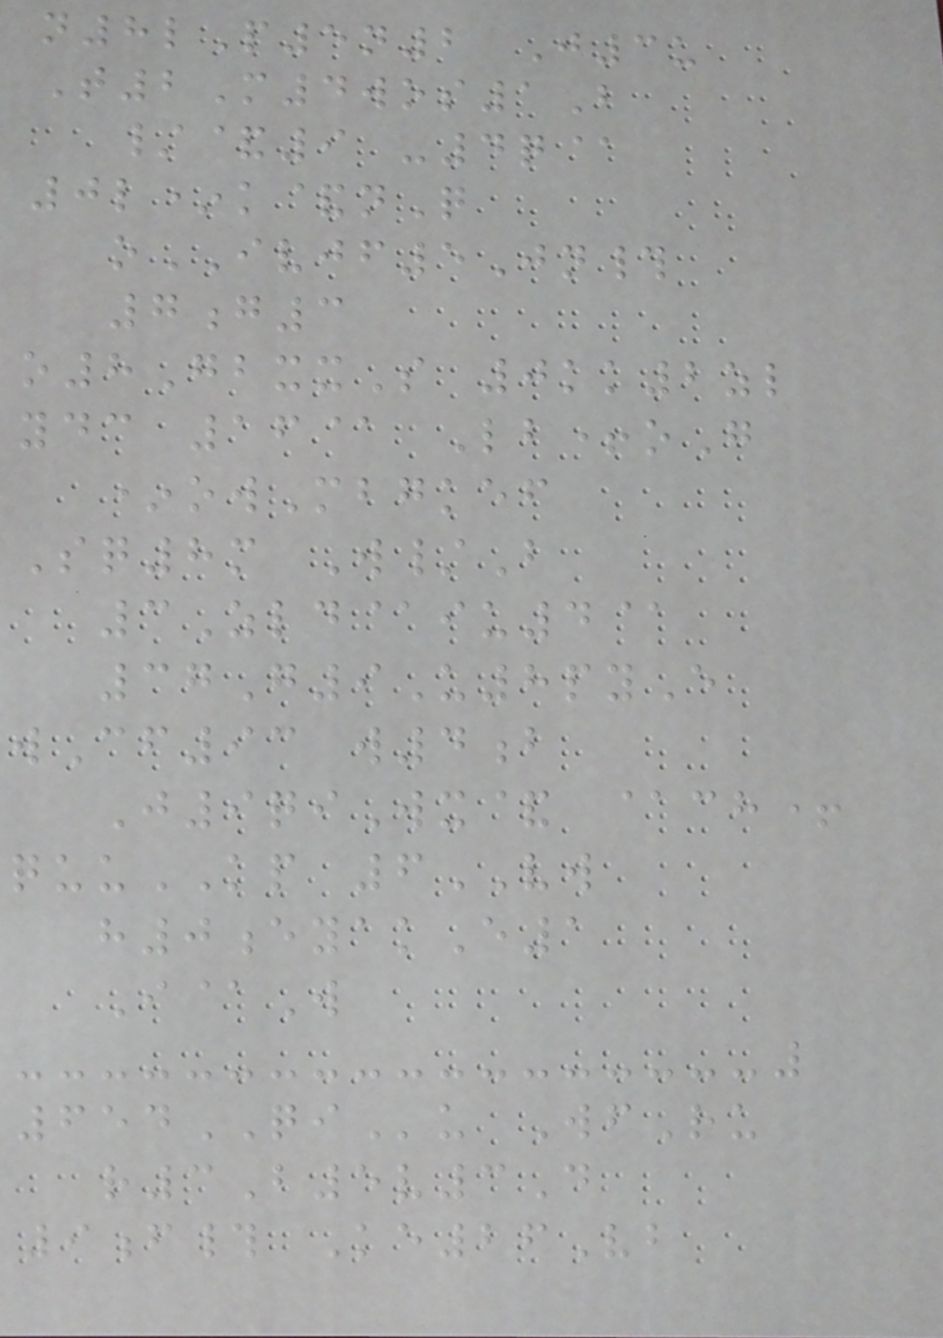n8lP5n2 J3u
T2M4wos1B
/&9 -4q@
0l*k&nQ
oIVJF5Jn#
7g3
o8GbxxS 0kk2zl
ydc 16@ Lb+oG
*owMbgkef
Sq8m W/B
3Zld@iu4@
37G9U8pyE
wCf93 w4b
J9qiWx& @ch+
quuKP 6VW
h0eyakE1
I@W
654QIu WfRu
r3B5v3D
9f# Ke26Vb
